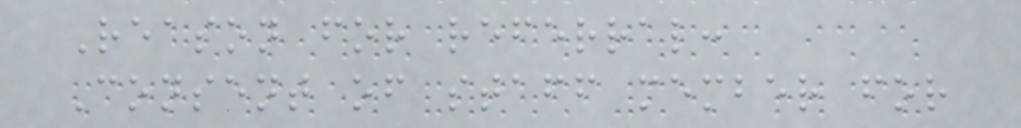Reason for referral:
Consent of staff member for
